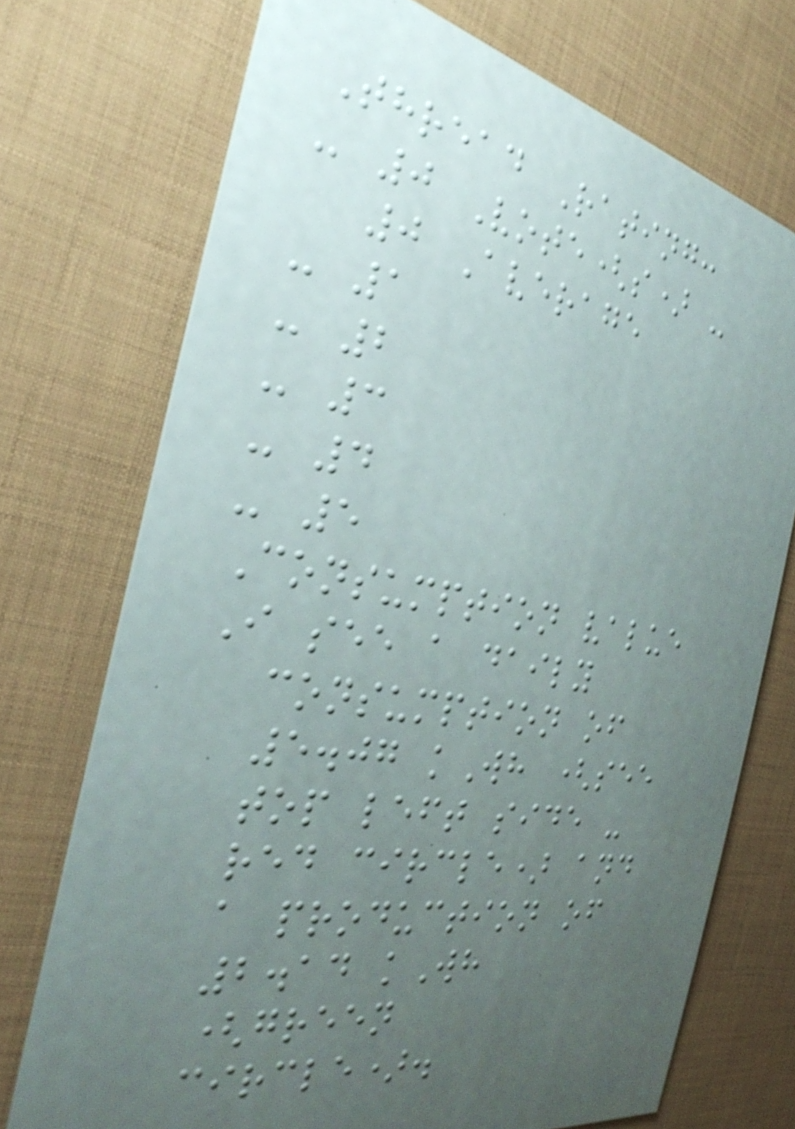Thread Rating:
- 0 Vote(s) -
0 Average
- 1
- 2
- 3
- 4
- 5
Consumption value
I see a daily
consumption of
5.07 kWh (see
top left side -
red circle) and
a production of
2.14 kWh
(green
circle).
